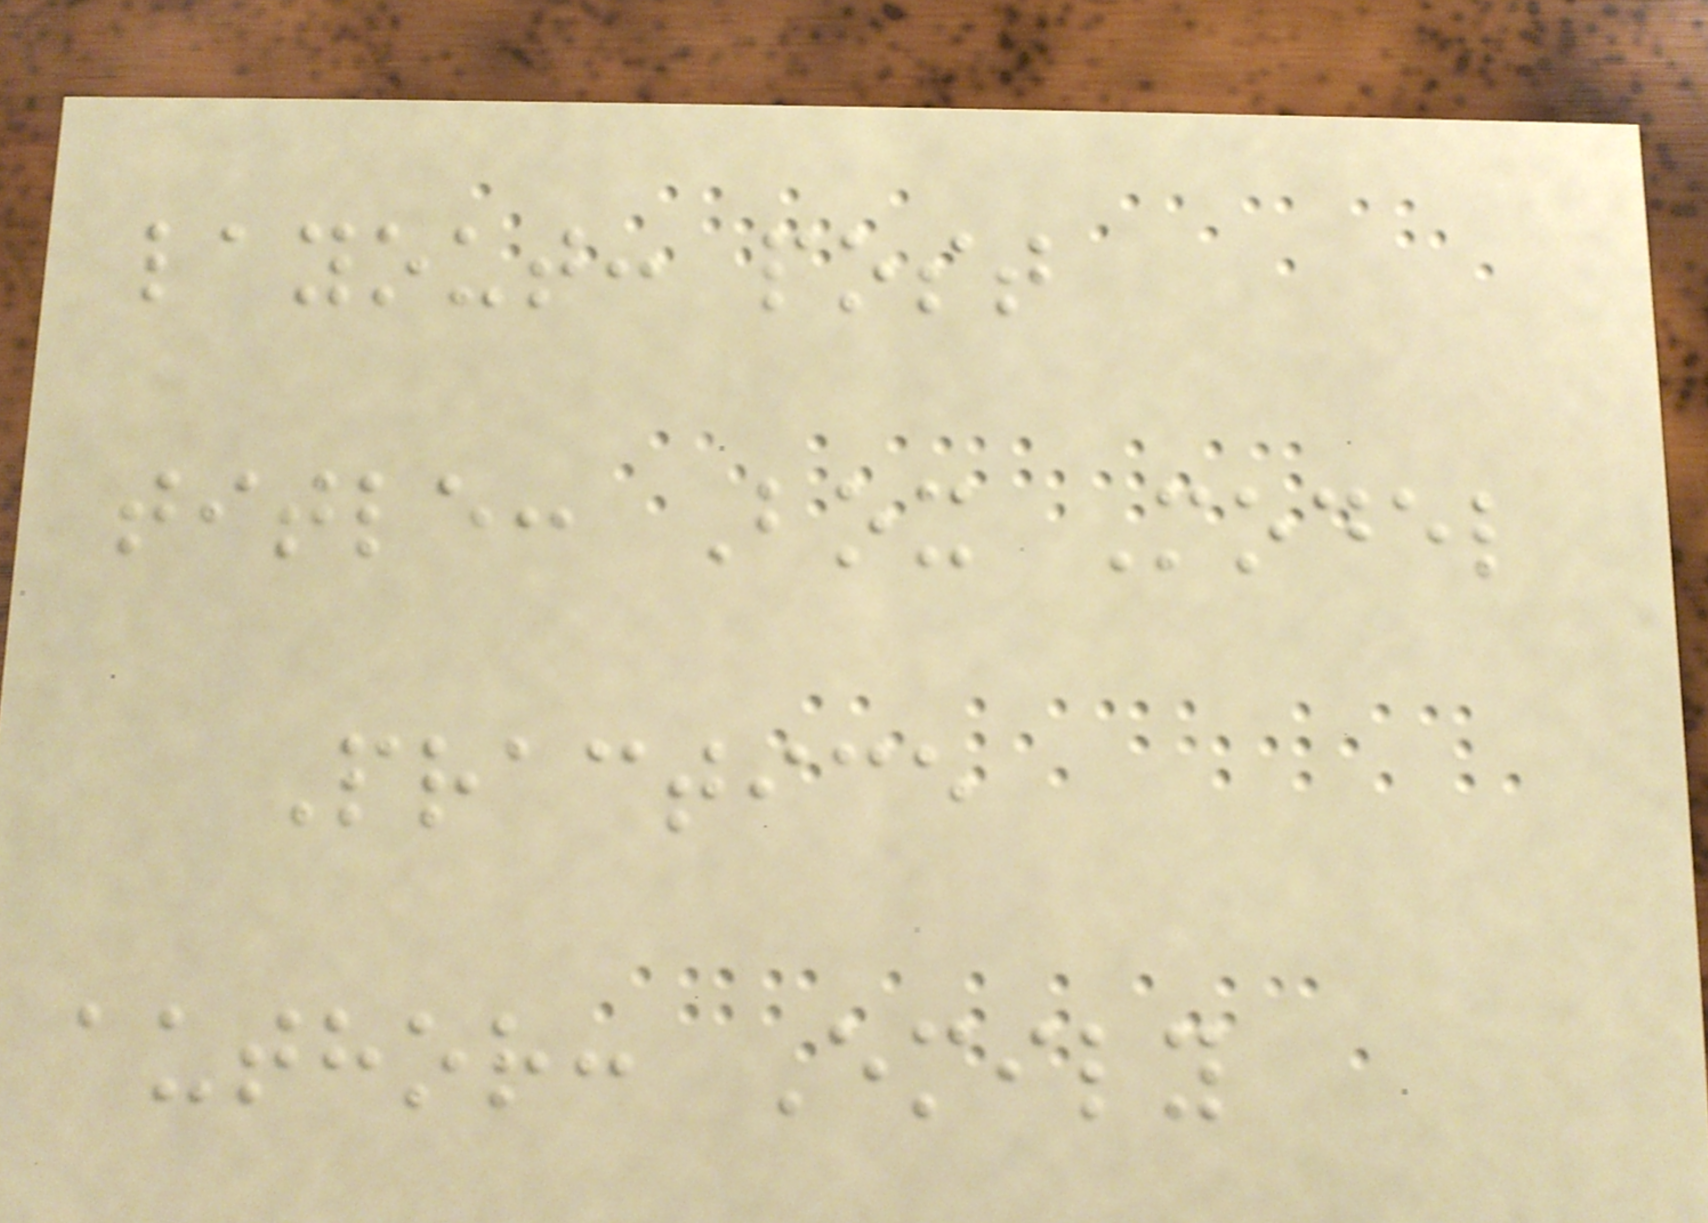layout: post
title: Box Model
Practice
author: Emily
